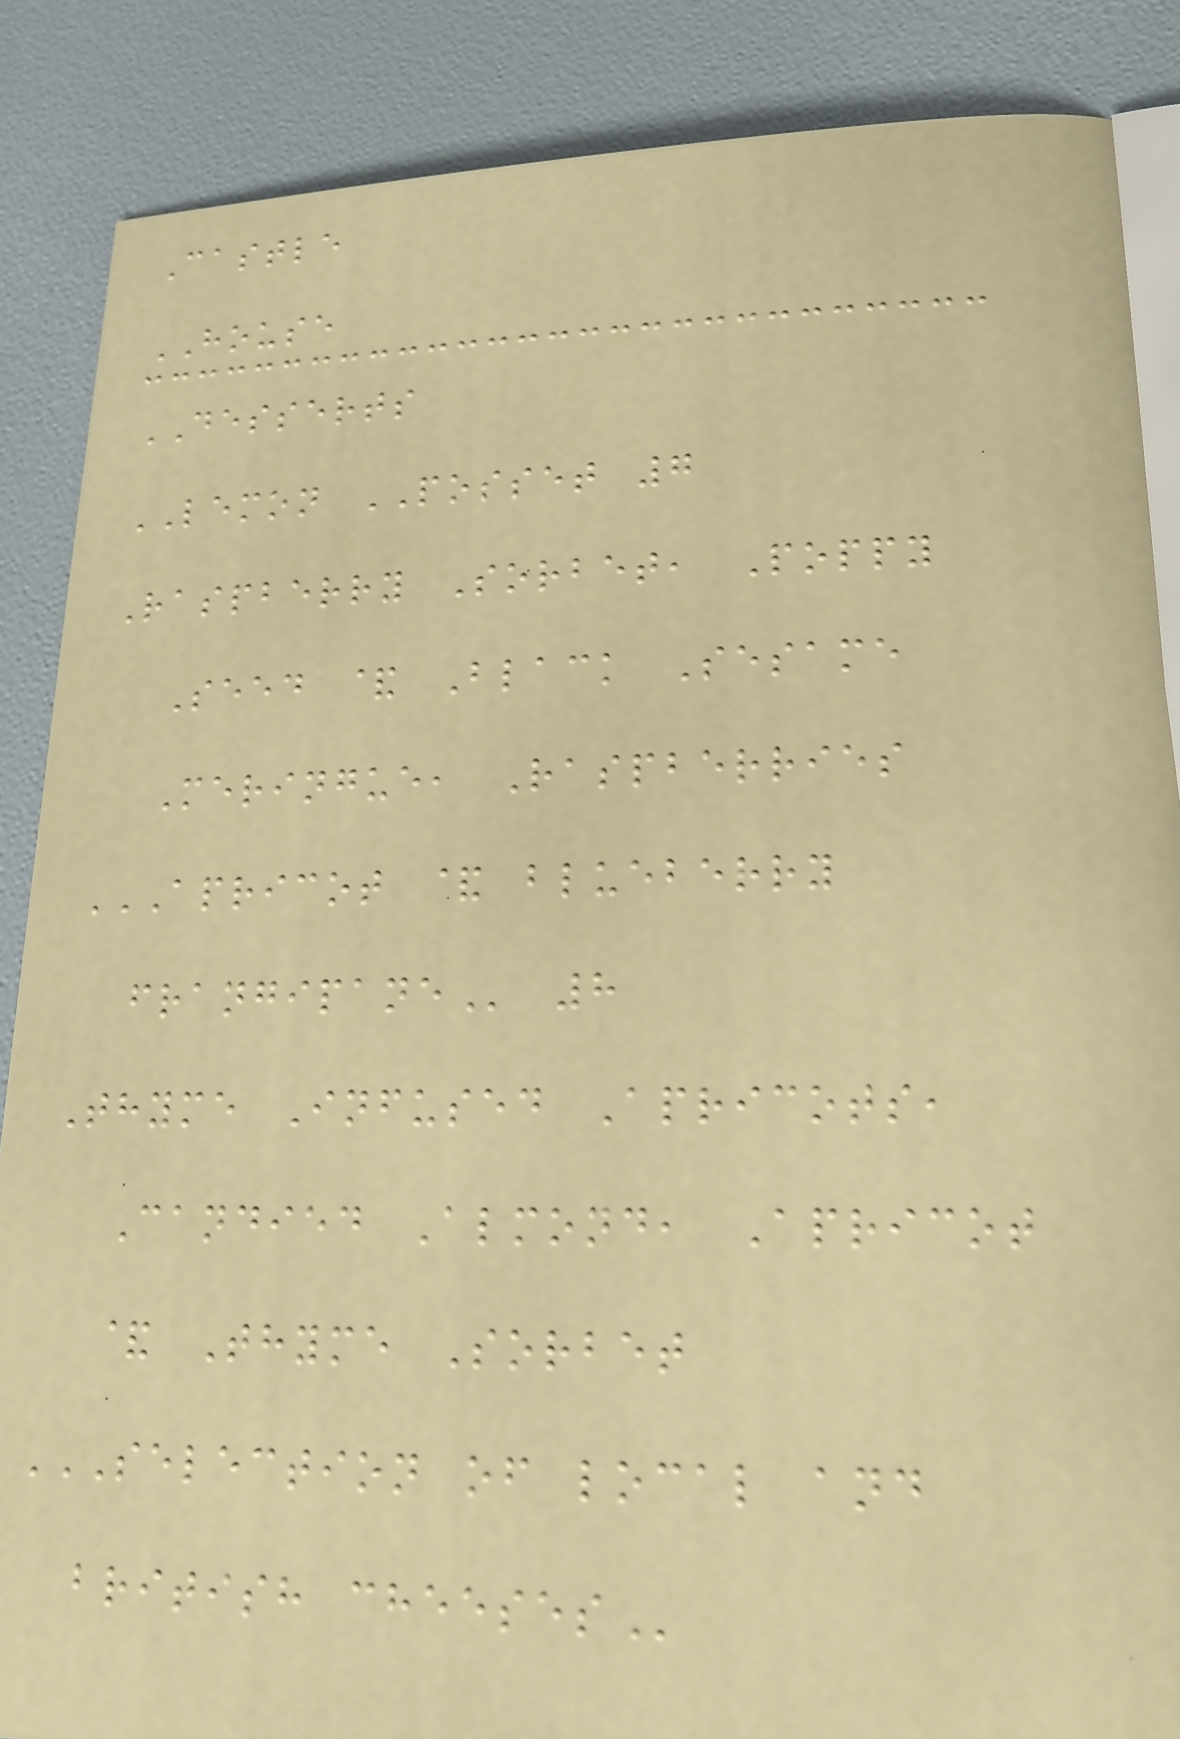Castle
HOUSE
DESSERTS
LEMON POSSET 7
Raspberry Sorbet, Poppy
Seed & Black Sesame
Meringue, Raspberries
APRICOT & BLUEBERRY
FRANGIPANE 8
Thyme Infused Apricots,
Candied Almond, Apricot
& Thyme Sorbet
SELECTION OF LOCAL AND
BRITISH CHEESES
